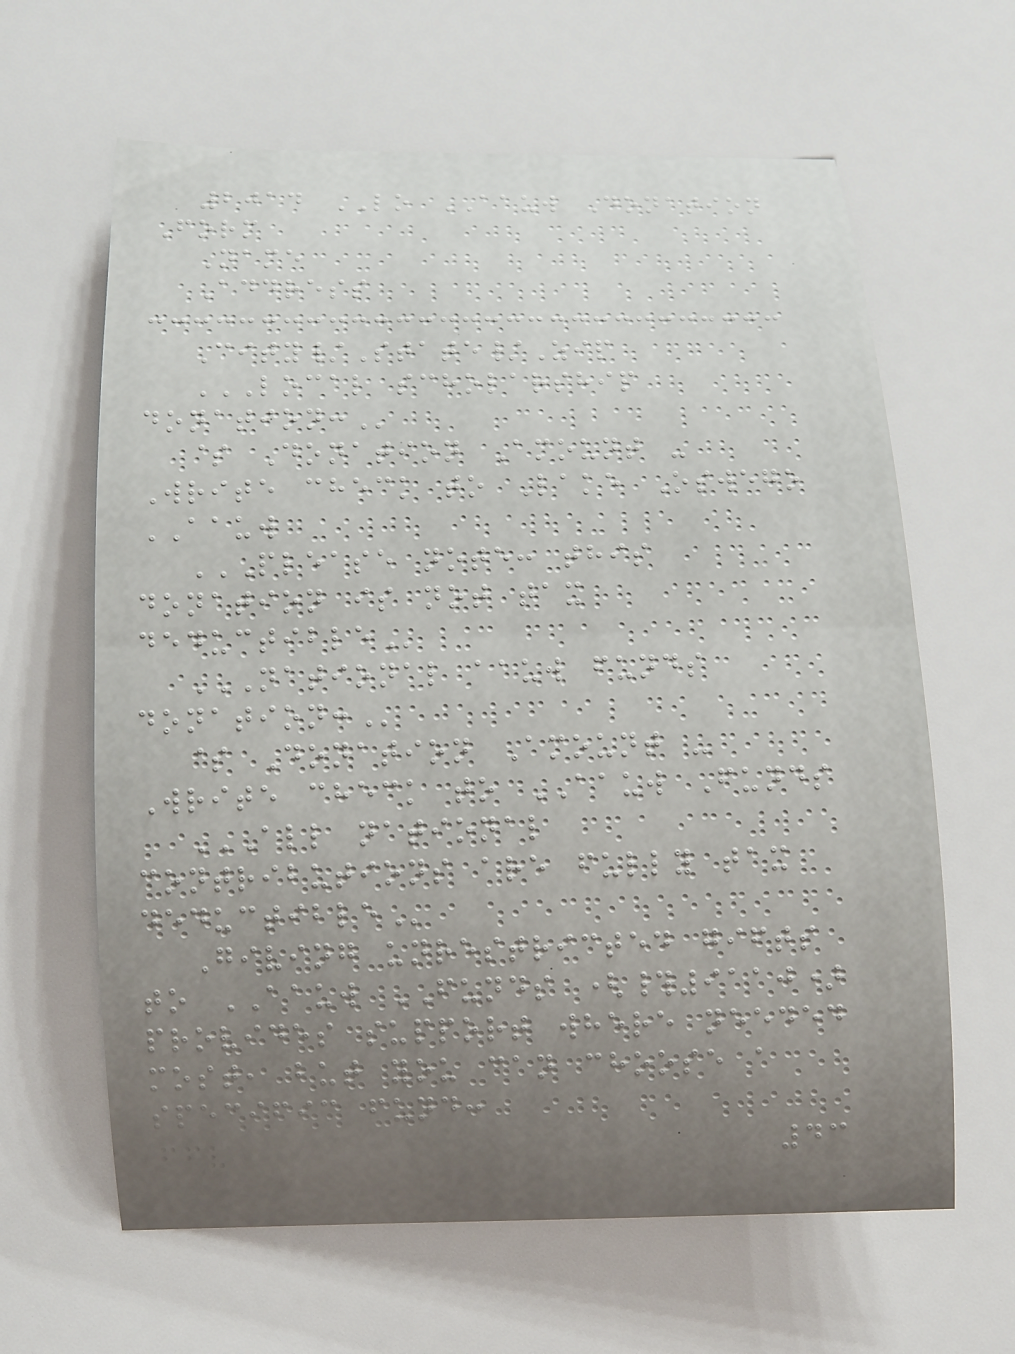2014 LO AAUW Donation
Form
Name
Address
City/State/Zip
LOCAL SCHOLARSHIP
DONATION:
$ Donation Amount -
Write check to Lake Oswego
AAUW
PLEASE NOTE: THIS
DONATION IS NOT TAX
DEDUCTIBLE
NATIONAL AAUW FUNDS
DONATION:
$ Donation Amount -
Write check to AAUW Funds
ALL NATIONAL
CONTRIBUTIONS ARE FULLY TAX
DEDUCTIBLE
Giving unrestricted gifts
to AAUW FUNDS (#9110)
provides support where needed
most, but you can choose a
specific fund:
43
